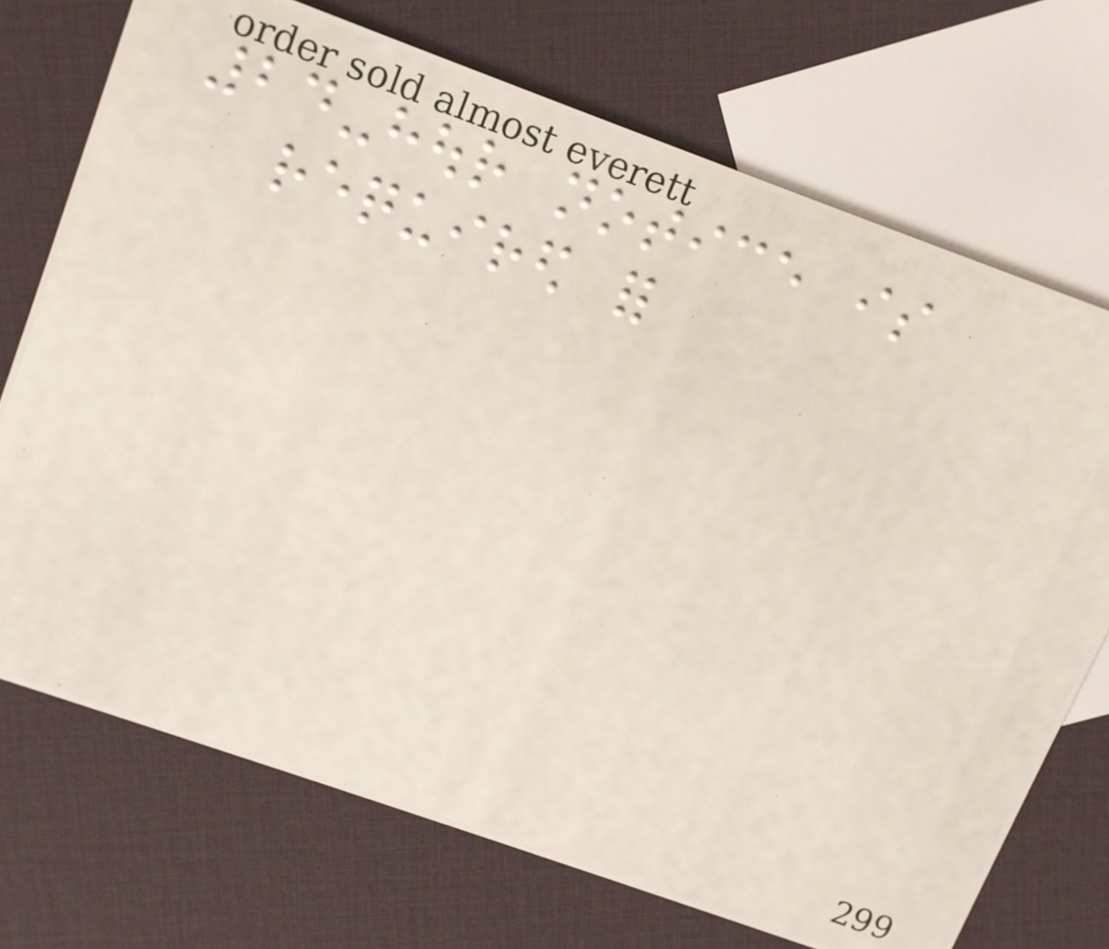24-hour notice is
required for
